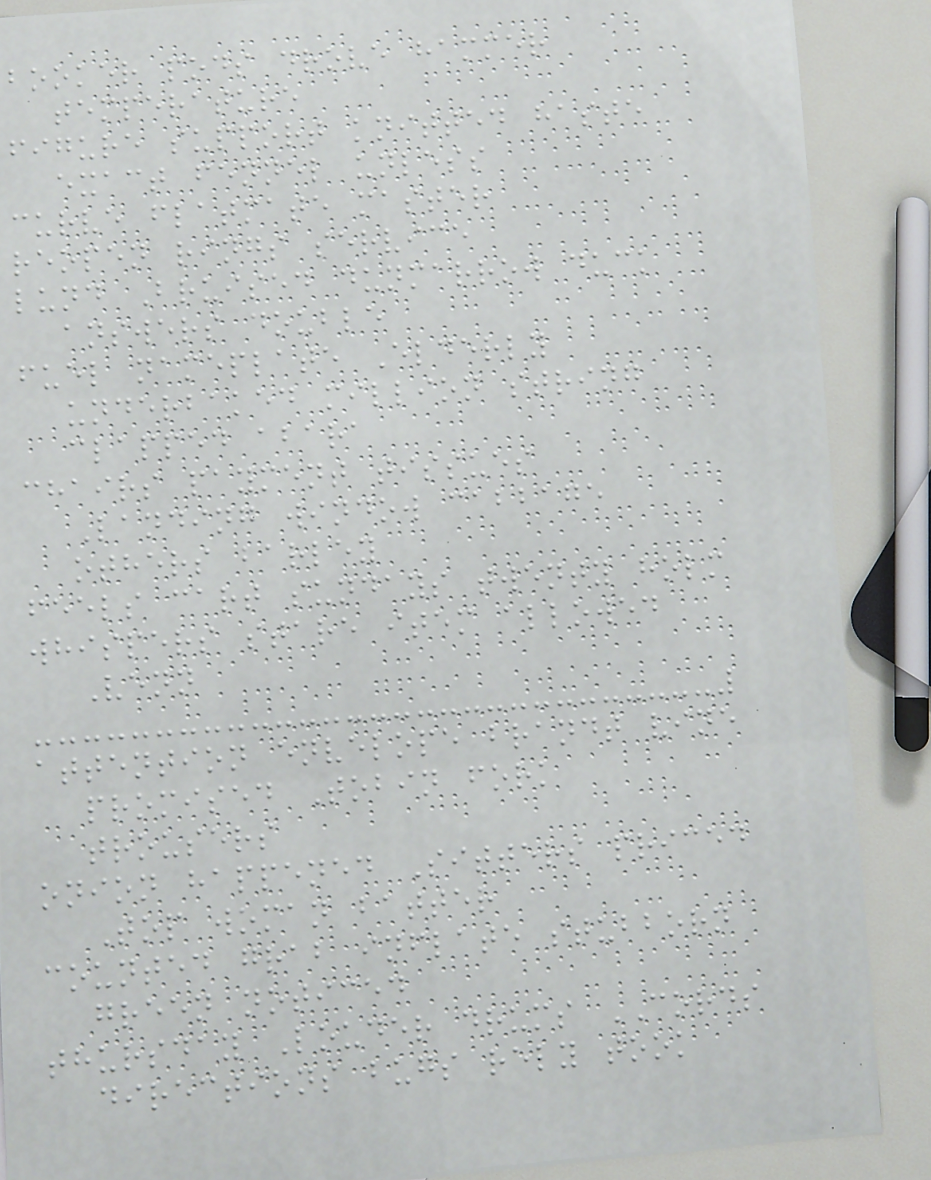booker pods drove hammer
temperature
figure support knitted haste
exact fennel unless
curve flatmate master
reopen rings service
lund Bruised dunmarrow duck
answers double
fuel nameplate Elderly
underbaked million string
clapped abara
chairs payment tissues
Landing window cabbage
others barley
feels cart sundays twenty holm
whispers stare item allowed
Venn
attention envelope brandt vine
promised Tobin fork
trousers
onion happened Sitters priced
Top woman batter
counted grab inflate stubborn
green noticed
thursday Louder drums CORDS
directions bugs rely took
